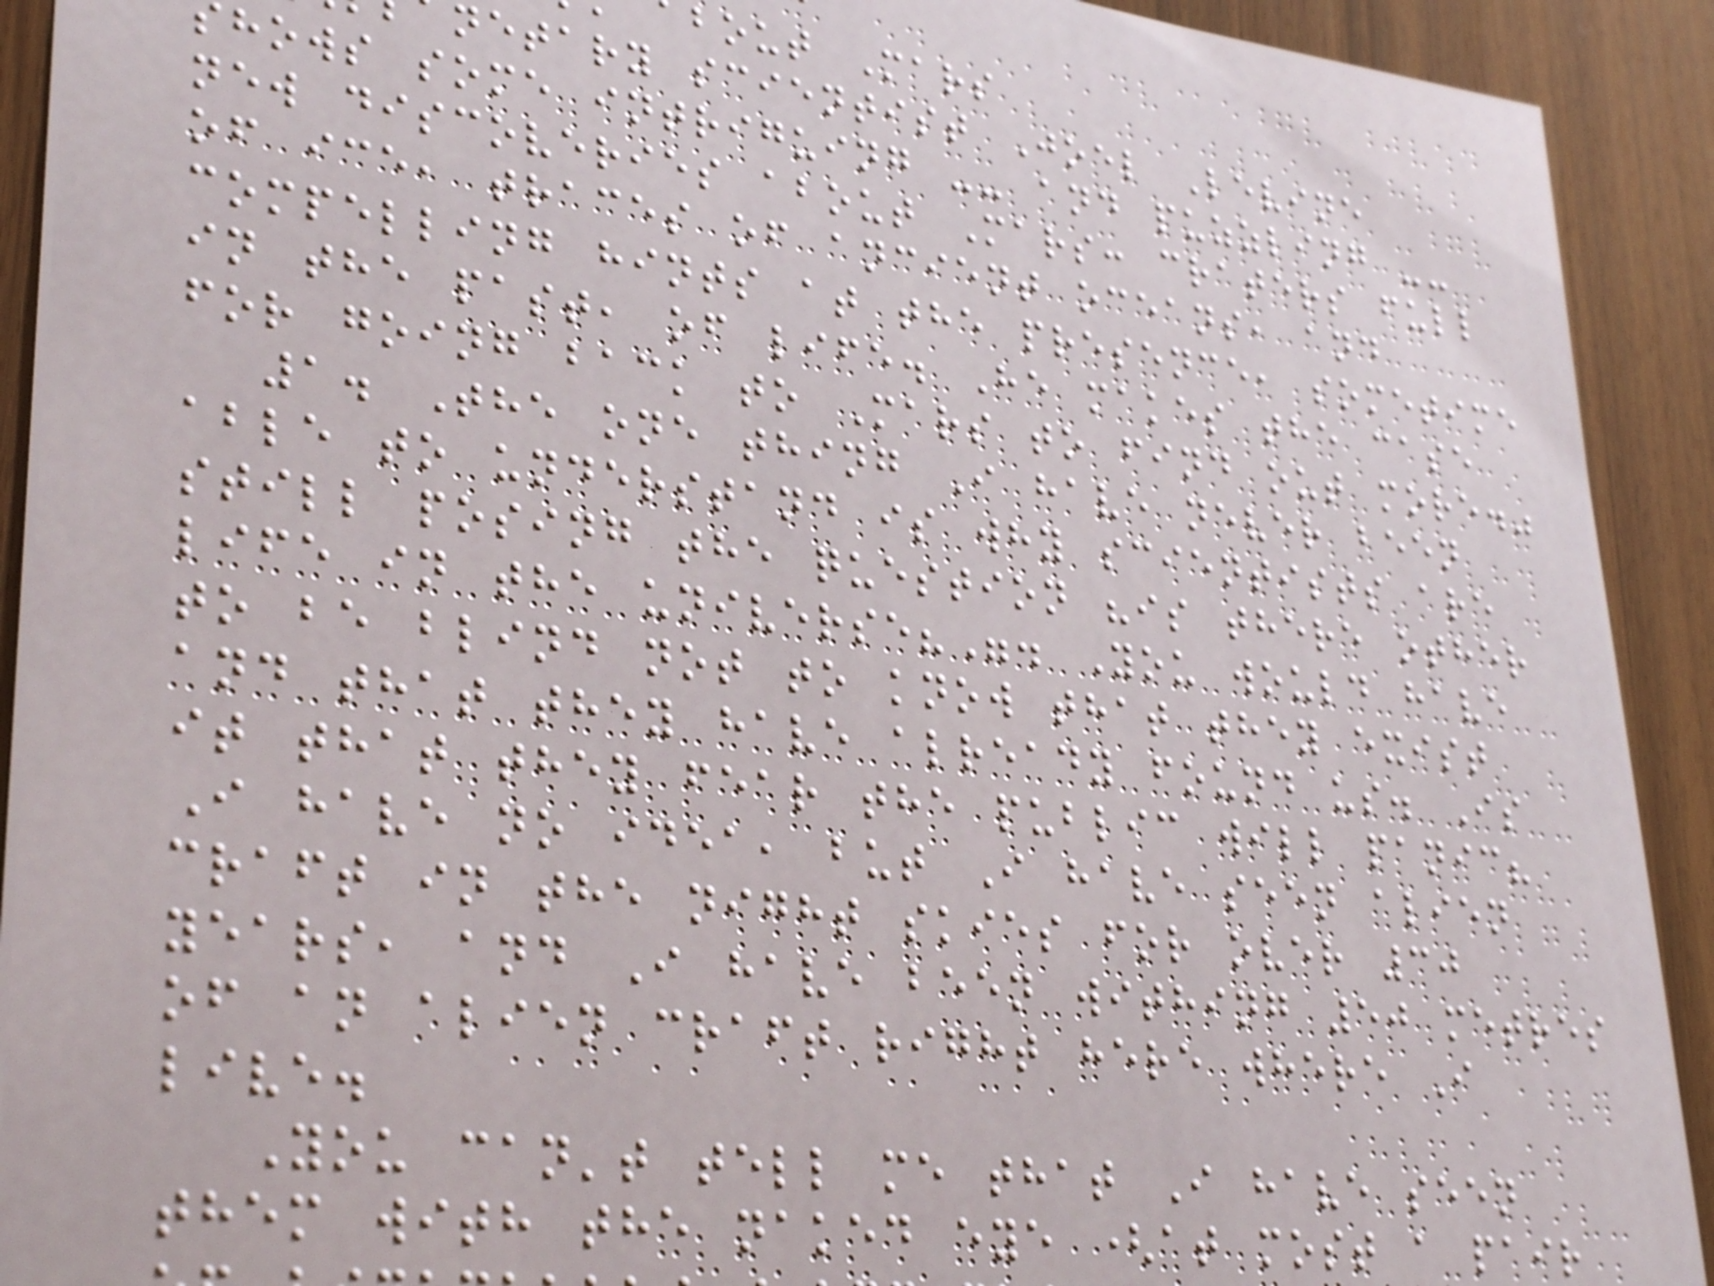bout Mars
netary scientist Joel Levine
hows some intriguing -- and puzzling --
new discoveries about Mars: craters full
of ice, traces of ancient oceans, and
compelling hints at the presence, sometime
in the past, of life. He makes the case
for going back to Mars to find out more."
1. The one thing I have never been
able to understand is why scientists are
still posing the question "is there other
life in the universe?". You would have
to be blind not to know that they exist
and that they have already found us. Is
it that they fear the public will panic?
I have no idea, but I have seen alien
craft in the night skies for over 30
years, and I have been withing 50 metres
of an alien craft right here where I
live.
You can't tell me that I have seen
them with the naked eye (at most a pair
